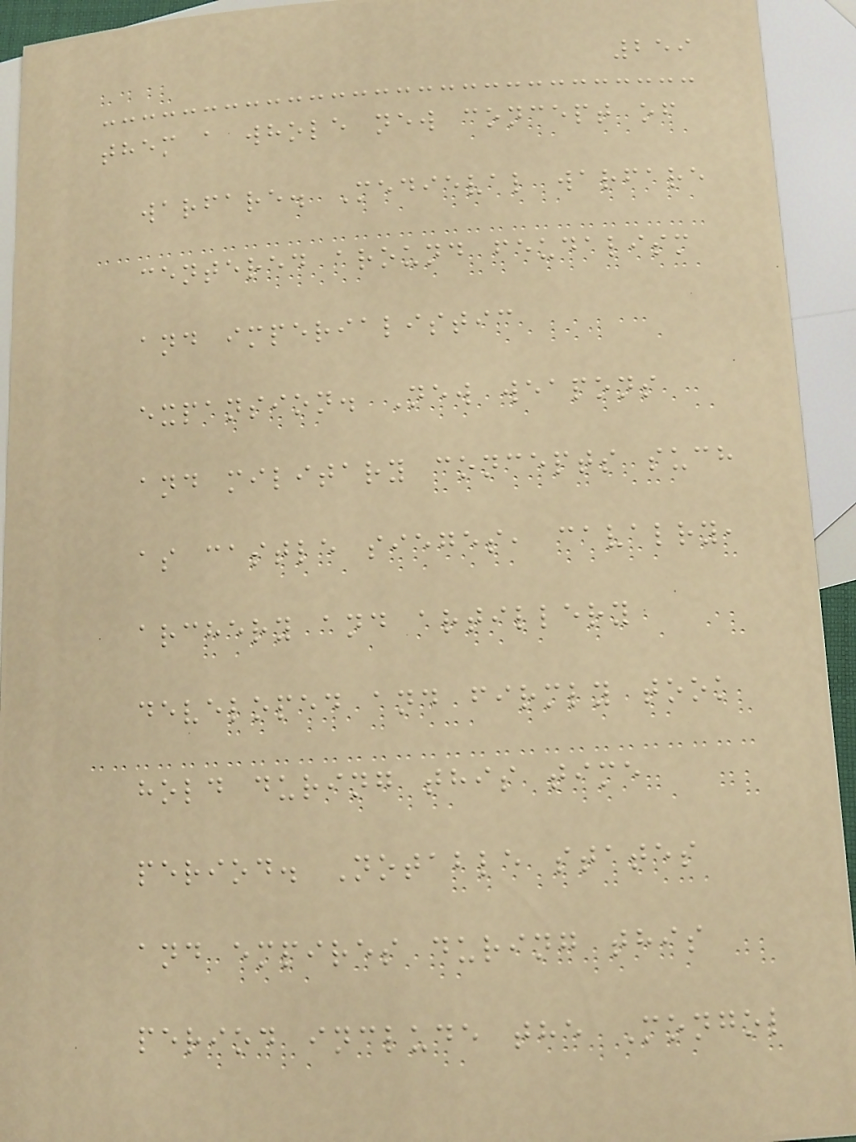259
them a whole new concept of
warfare. Medieval warfare
centered around feudalism
and imperialistic
expansion. New weapons
and military concepts such
as castle sieges, cavalry,
archery and artillery
developed and firmly took
hold during this time
period. Notable states
and empires during this
period include the Mongol
